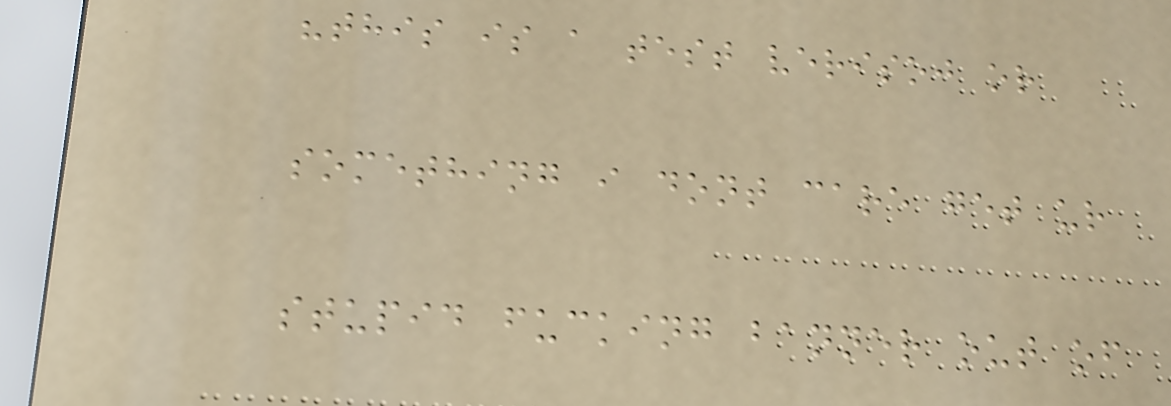"this is a test verisoj or
something i dont care get ur
stupid fucking banner out of
